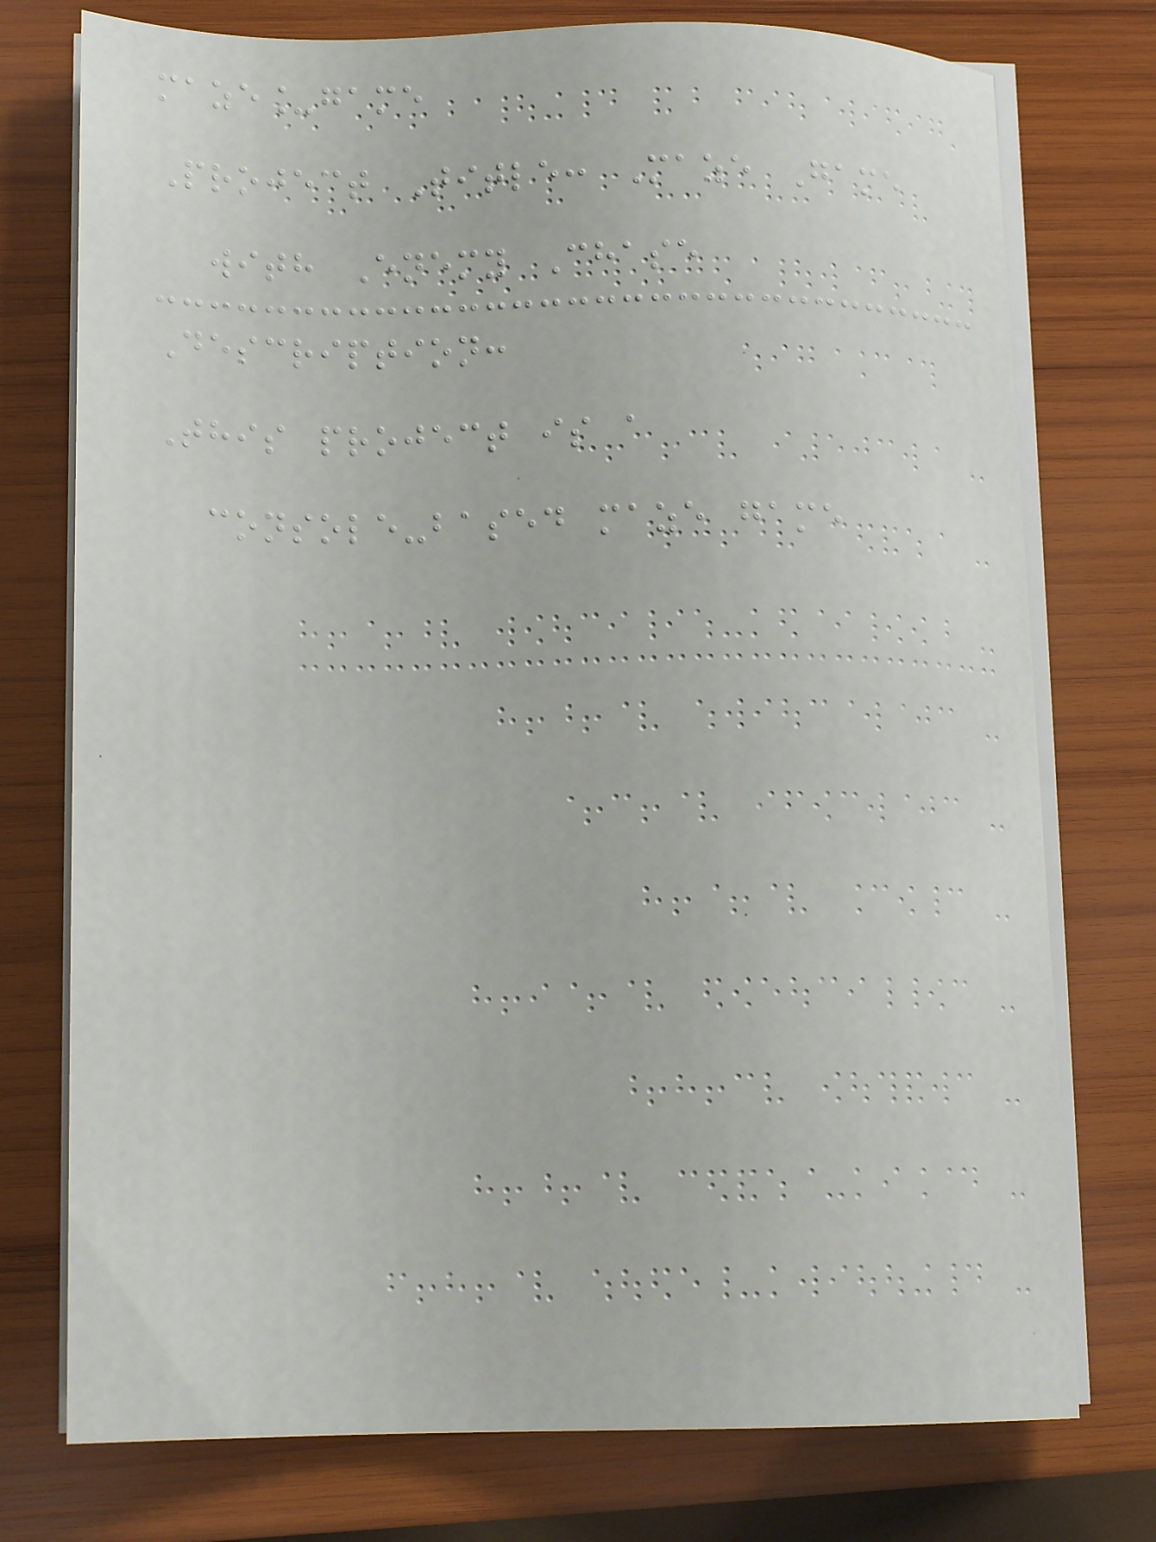maze_game
Project Title: Maze Game
with Enemy Chase
Description:
This project is a
console-based maze game
